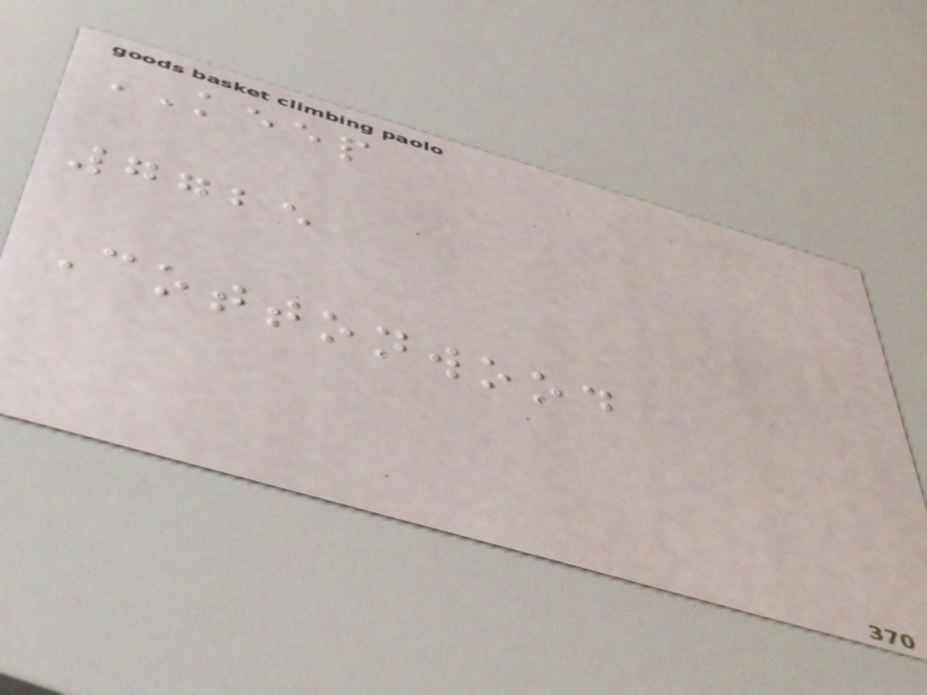KEEP
7725
Cottonwood
